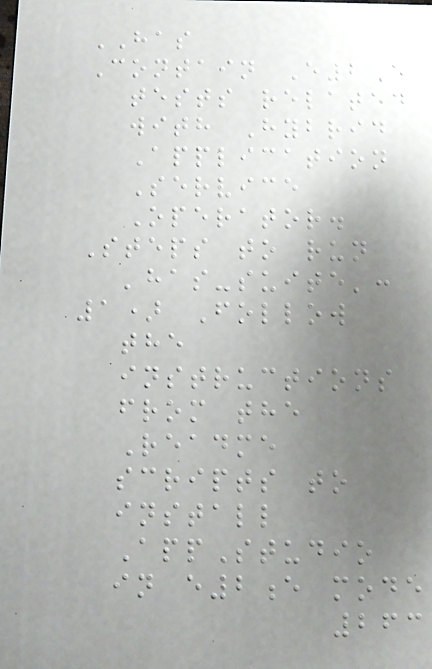HAS
Contain E2E
tests related
with Hybrid
Application
Service
Operator.
Steps to run
'has-suite':
1) Follow
the
instructions
from the
Readme
scripts to
install
AppStudio
in e2e mode
263
